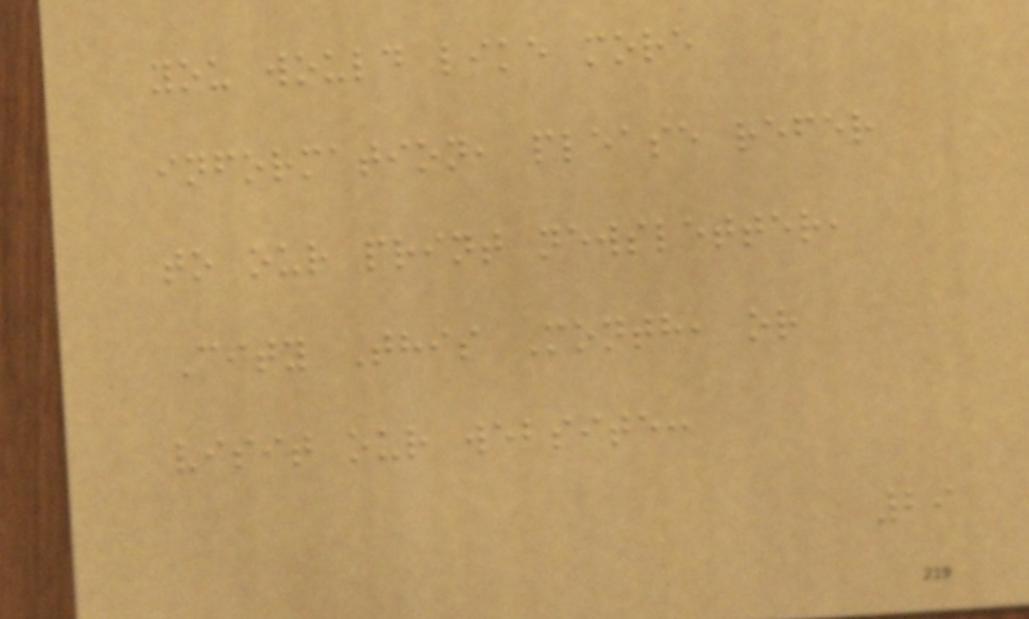you would like more
information, please refer
to our print newsletter,
City This Month, or
visit our website:
29
